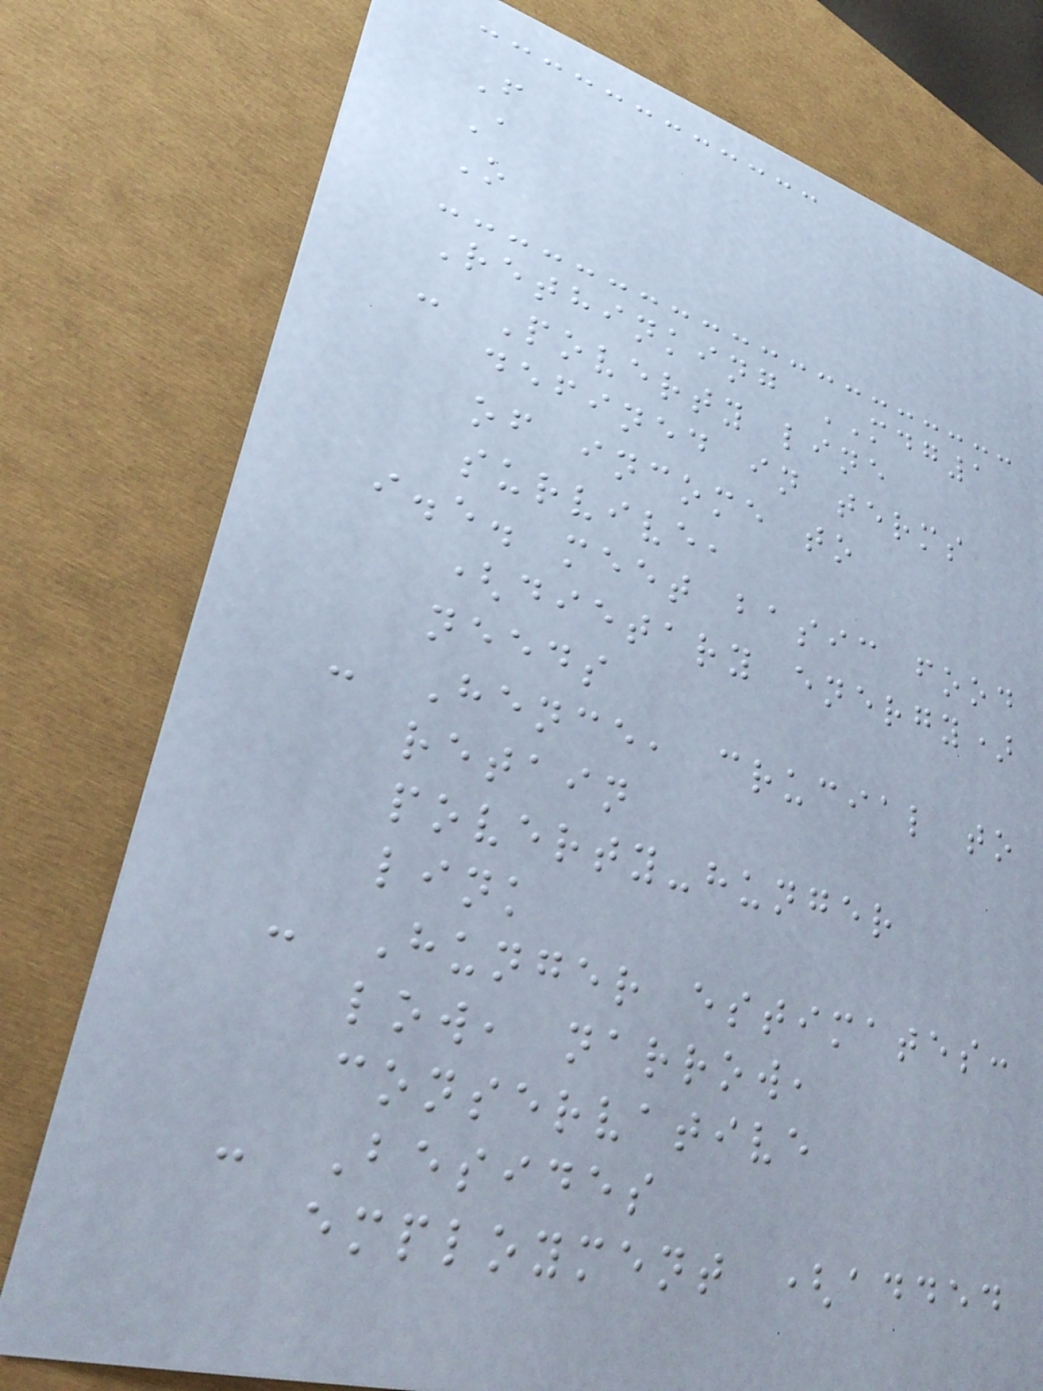F
A
O
Rethinking MDG1
- Poverty line
defined in terms
of income to
survive,
i.e. meet basic food
(dietary energy)
needs
- Hence, crucial to
retain
poverty-hunger
link
- Hunger estimates:
low, narrow,
conservative
- Besides
employment (added
